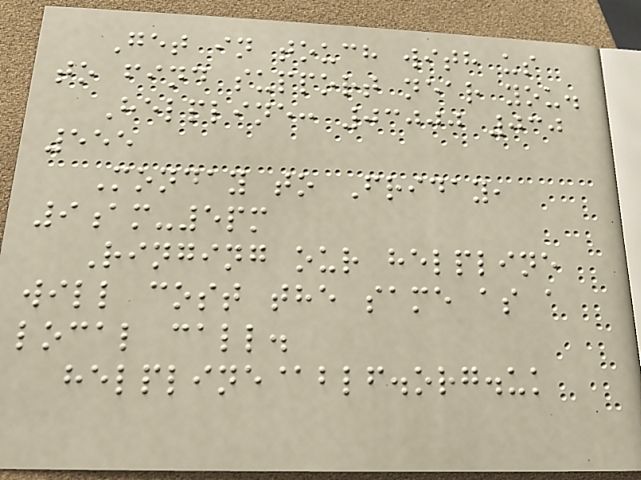Get in touch with us
to find support near you.
Helpline: 03000 030
555
Monday to Friday,
9am-5pm
Ringing our helpline
will cost the same as a
local call.
helpline@blf.org.uk
